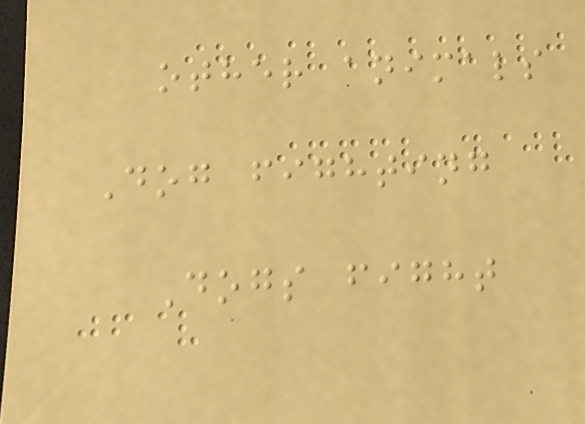other animals
Dog fighting
Dogs fight
